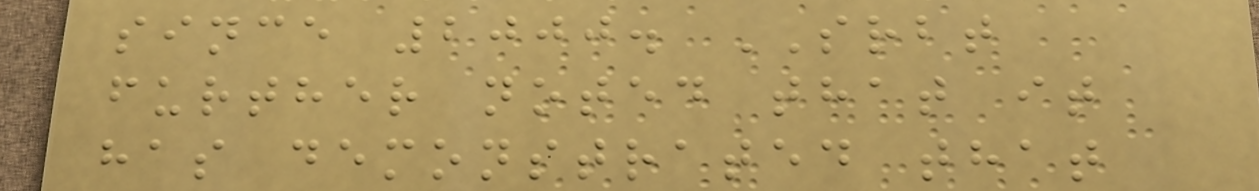since 2000. SRBT
further noted that it
has demonstrated that
